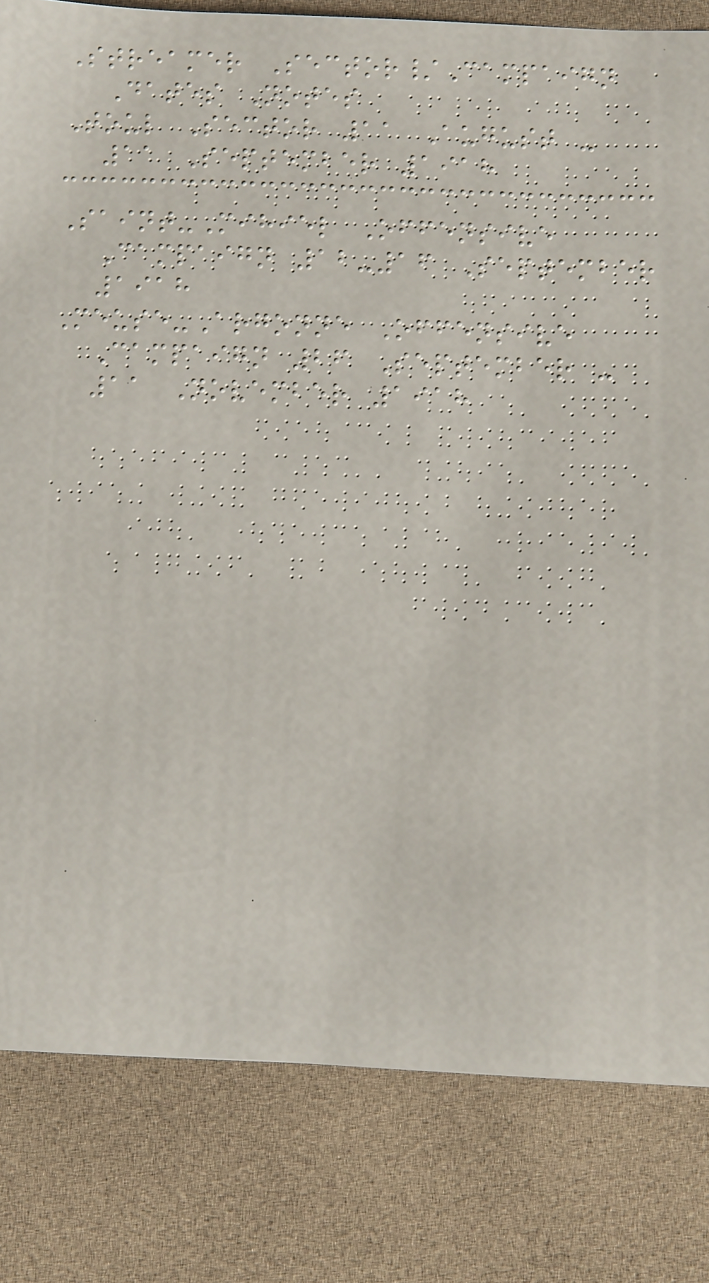Streamer Sector/Campaign
Dates Notes
Toul Sector 11 August -
11 September 1918
Saint-Mihiel Offensive
Campaign 12-16 September
1918
Meuse-Argonne Offensive
Campaign 26 September -
11 November 1918
